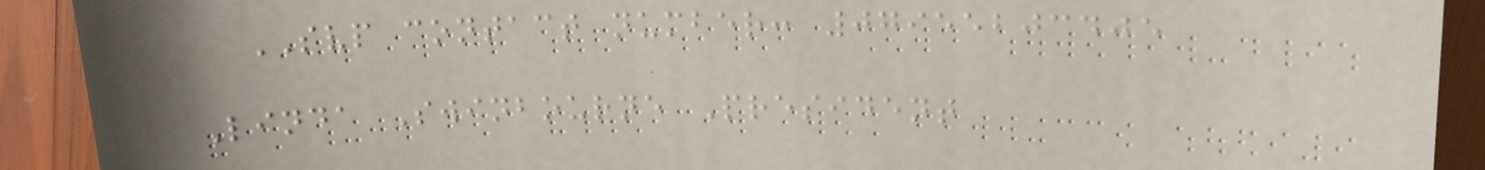SVP contact number: 07955203405
Linda Swinbourne President
